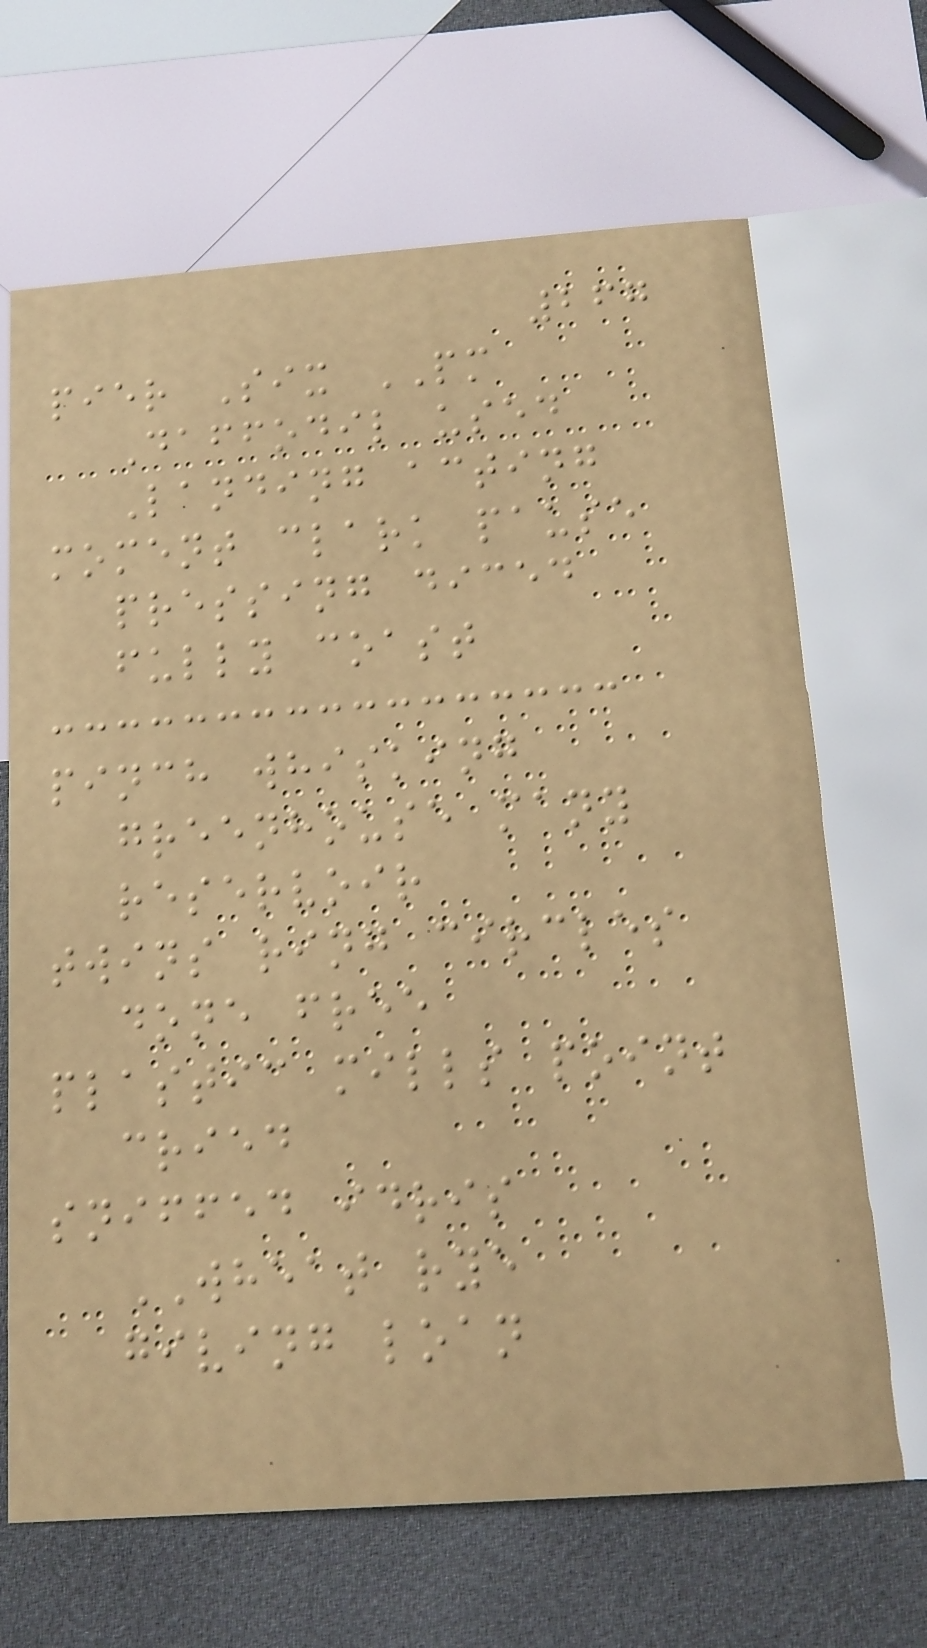267
pier Six PM
Daffodil used
Landing acting
moment clark pause
pressing diced
fully coast
pinch whisking
greenhouse many
reservoir
twins ring circles
done free
plastic mills point
cried
sniffed idris
WHEAT rye
giving loan
